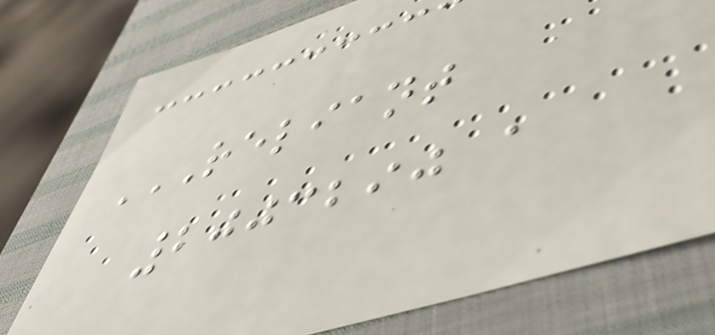RELIANT
2003290 A
